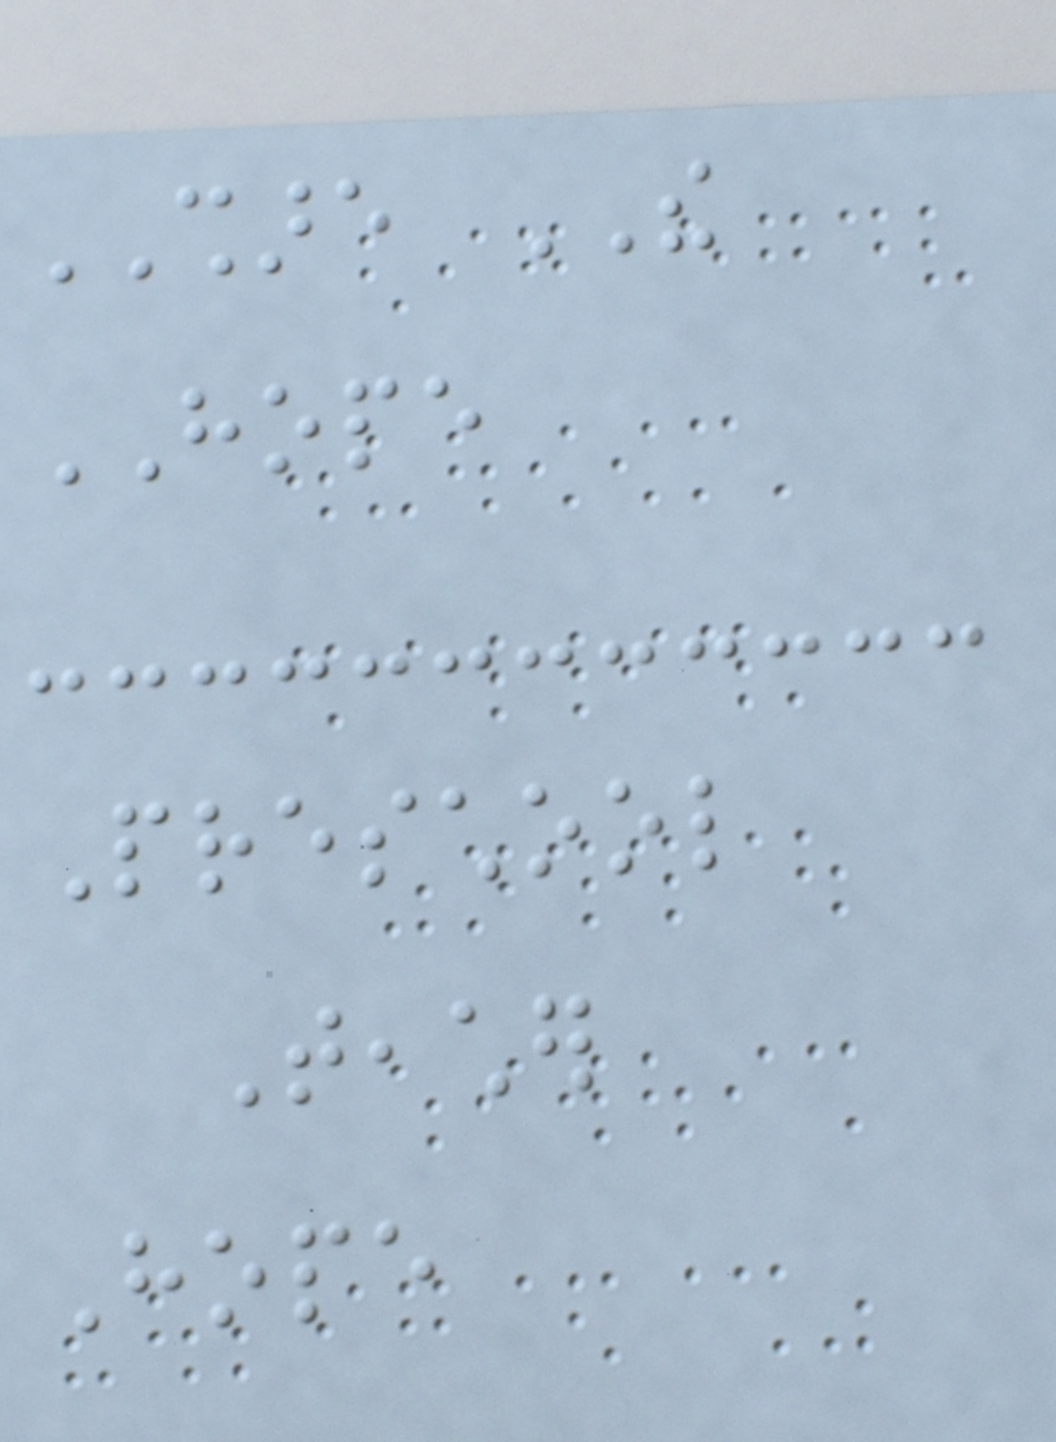SHARE THE
HOPE
Preschool
Teacher
Hope
